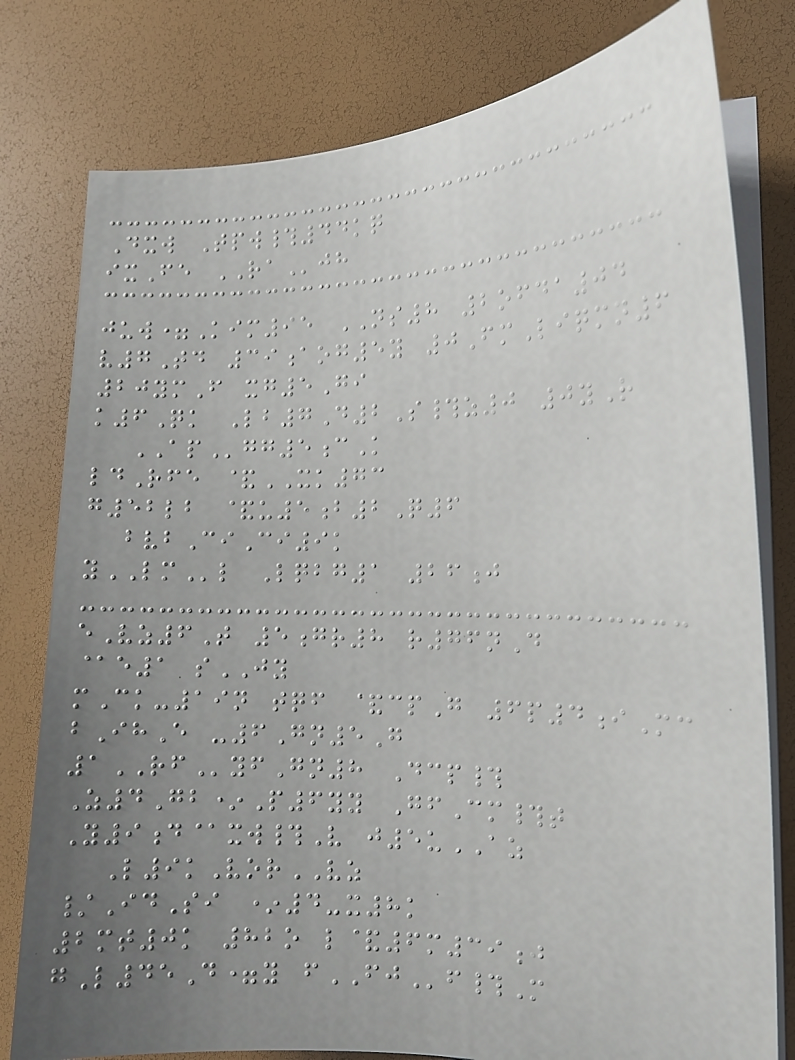Dxw Tpw#44kq
ixFe RAjh
juw=Kim95 NS8 2ofda04
v7Td 39aog5y 0FmLiqmn6
20ymF xg5Gi
k6Qk Lb7D2S#z0 0yR
APgg5cK
ldRfe &XK73
g52lb &u5b2Q6
bvbCiCi9k
yLMl Lqbg1 26j
eVz6T 5gr8 r76nD
@e1 sJY
mCk-19n tqf &cpG 6p4iMc
bIhE -6Gn5G
1RFyfGn8 Dcp#
Z4Gb*P6yy GfCm#t
Y9d@xw#V j5uAZ
L9kVorVZ
/IdSi *4-x8k
2mt0k 82o l&6m39j
gL45D=y fFJf#M
